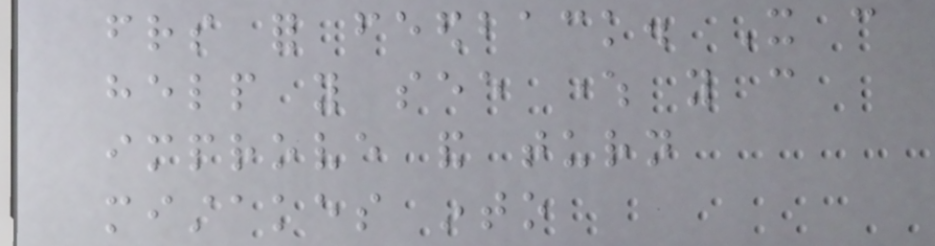friends for feedback. It can
help you see where you can
improve and turn
mistakes into
